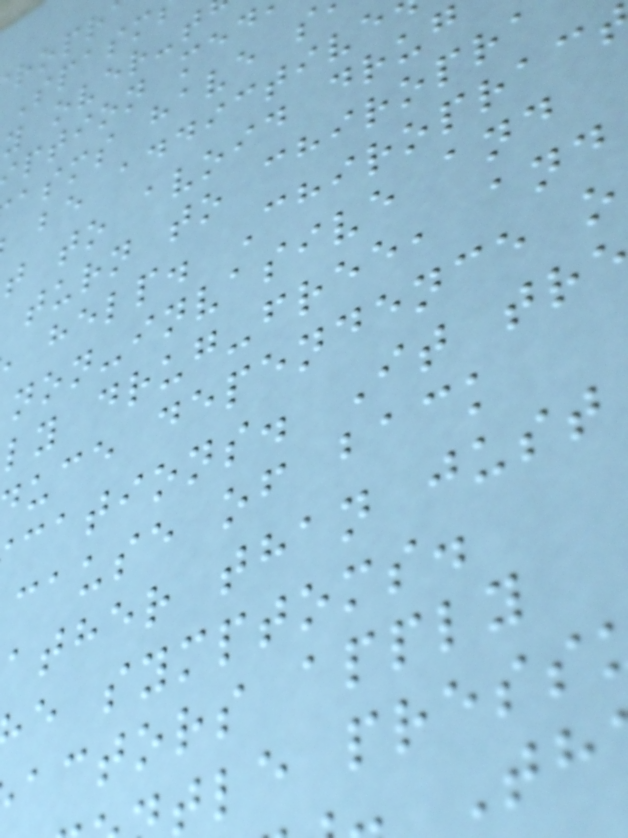Spasm
y over-t
ption med
asms have s
be addictive
t to avoid drug
turn to chiropra
help. Chiroprac
non-invasive and
ly drug-free, and
uce dependence o
cations. It tr
cause of back
ather than just
e symptoms.
actors apply
tle press
